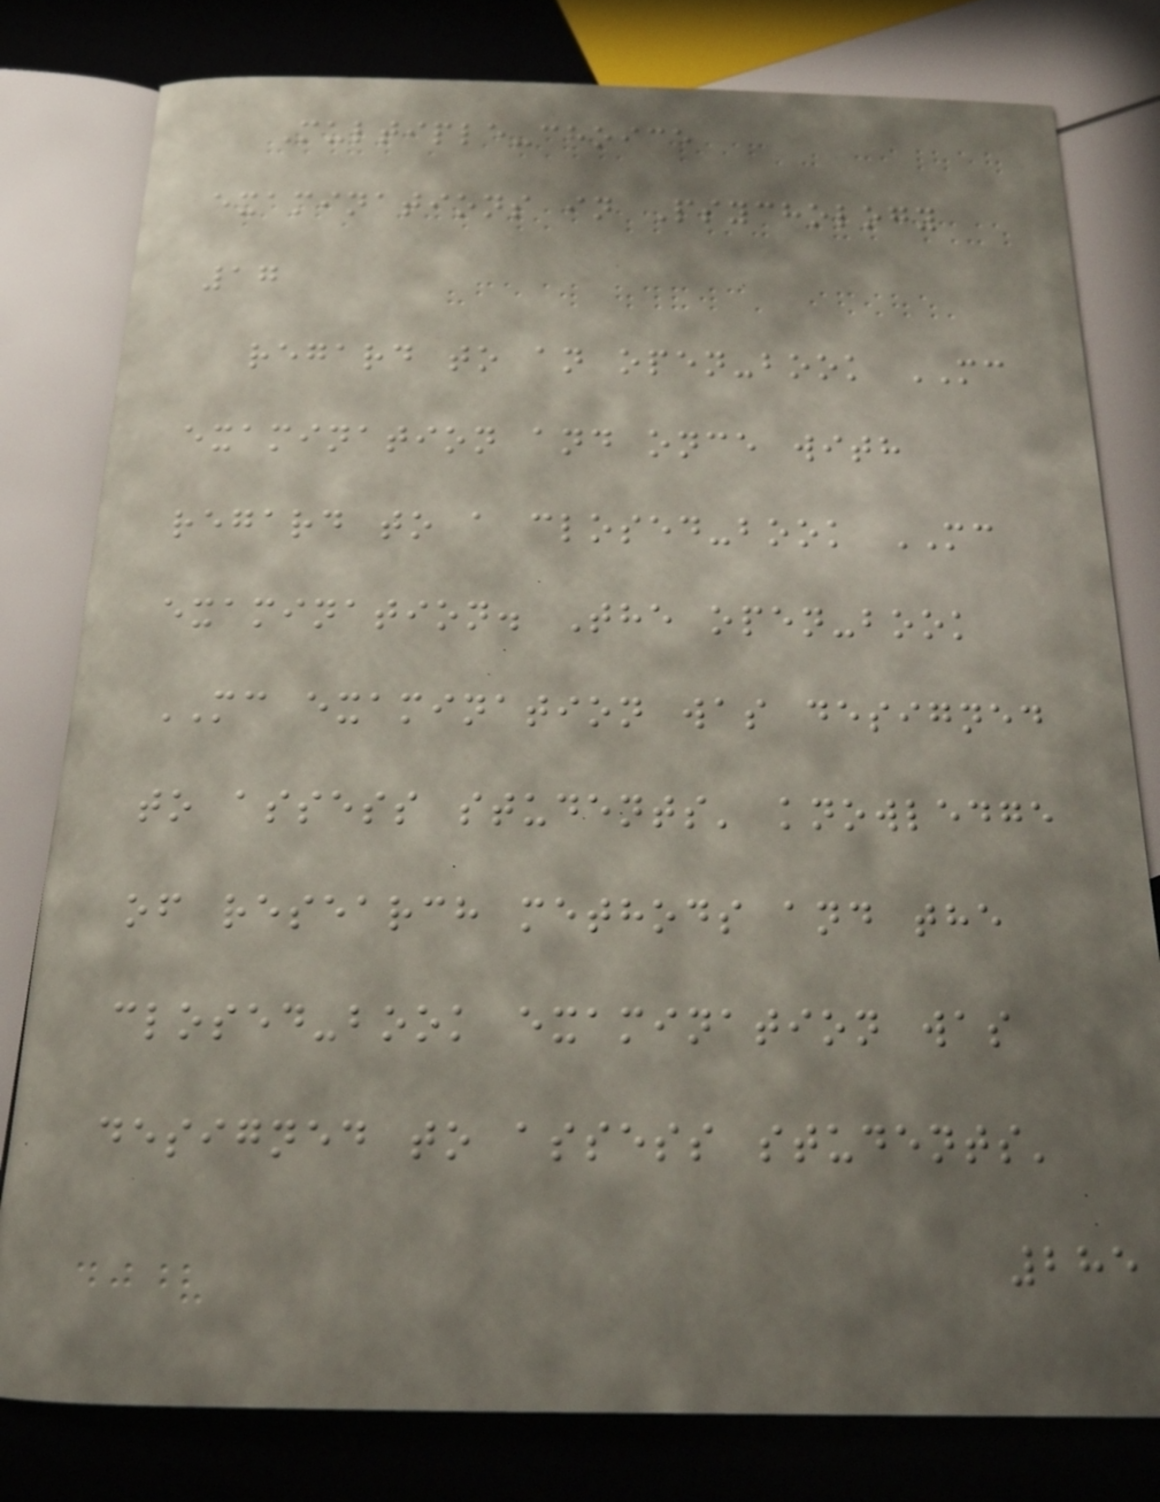Multiple-choice
examinations in Psychology
17
regard to an open-book MC
examination and once with
regard to a closed-book MC
examination. The open-book
MC examination was designed
to assess students' knowledge
of research methods and the
closed-book examination was
designed to assess students'
285
